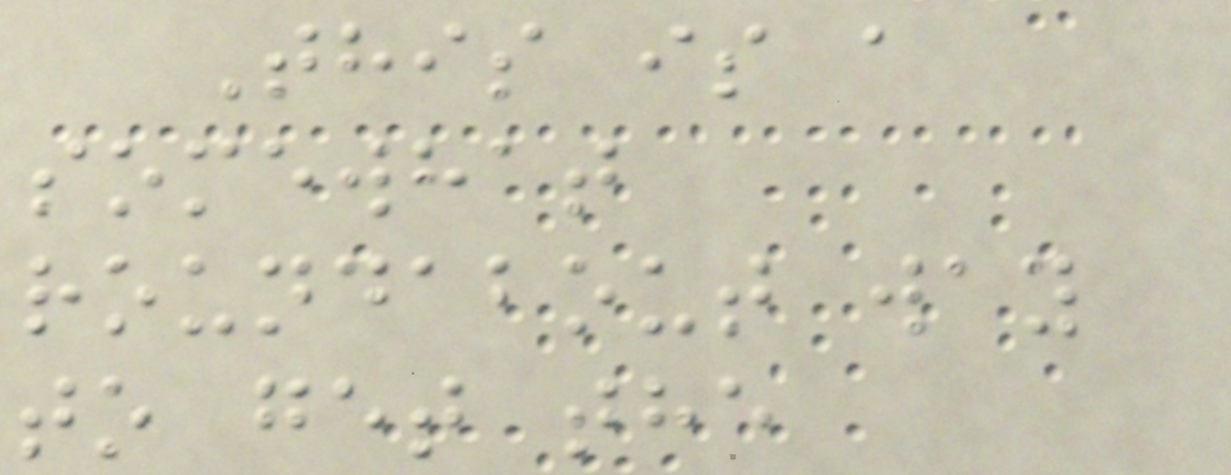This is a
somewhat
roundabout way
to get the
